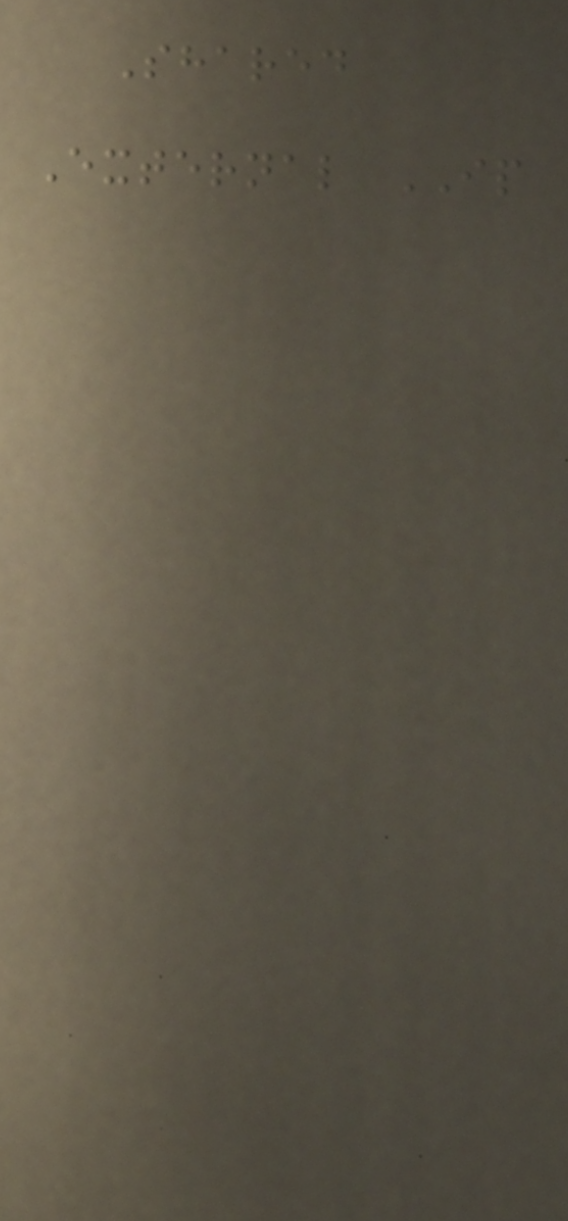Shared
External IP
